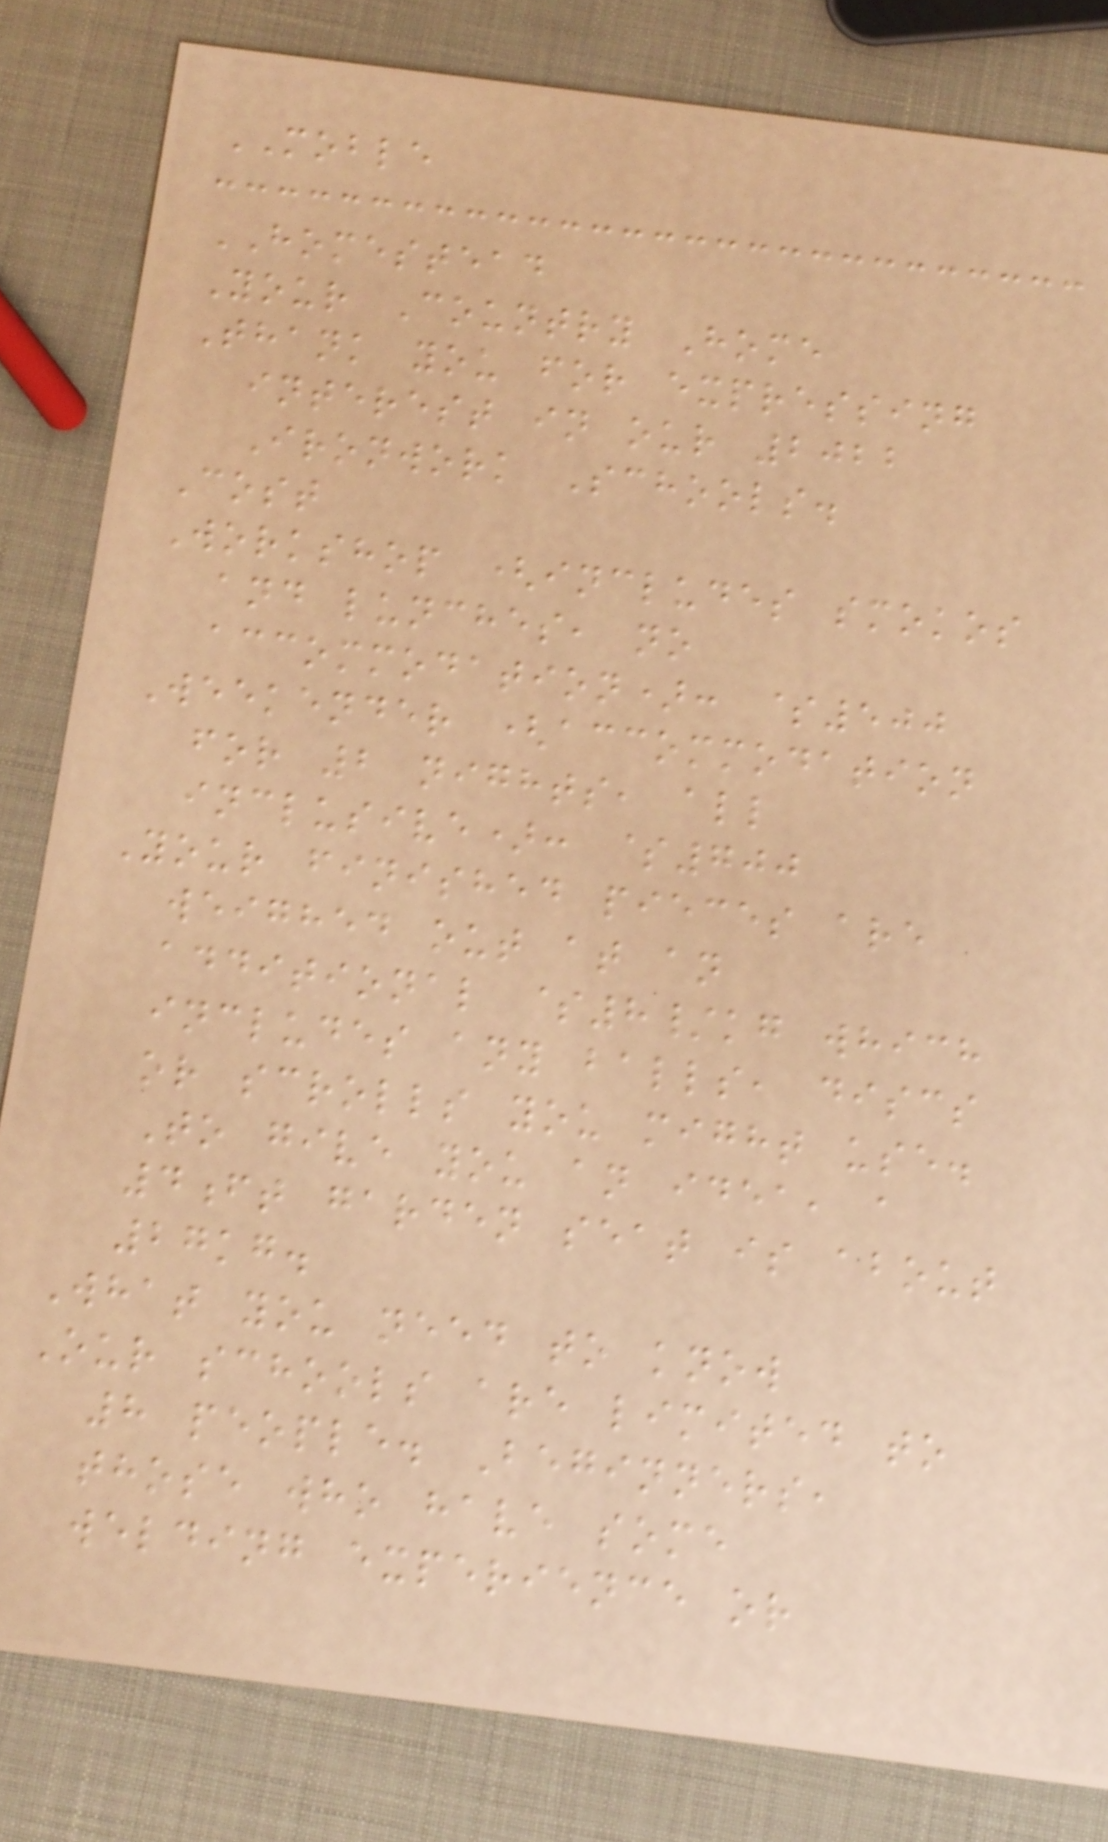MOBLE
HOMESTEAD
Your Country Home
Thank you for expressing
interest in our 2022
Ironwork Schools.
Cost
Workshop (includes smokos
and lunches, no
accommodation): $500
Weekender (accommodation
for 2 nights, all
inclusive): $700
Your finished pieces are
weighed out at an
additional $8/kg which
includes any balls, discs
or scrolls you might use.
To give you an idea, a
4ft garden seat is about
27kg.
What you need to know
Our schools are limited to
8 people. Beginners,
those who have some
welding experience or
